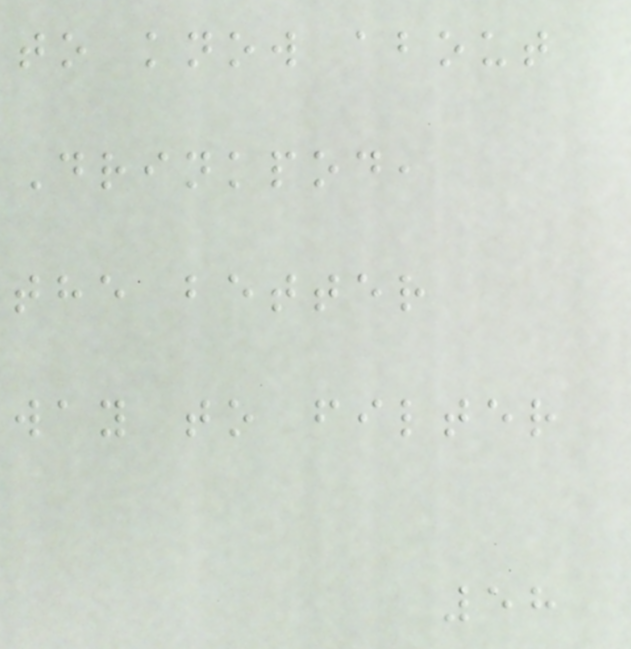to know about
Drinkpod,
the better
way to filter
58
